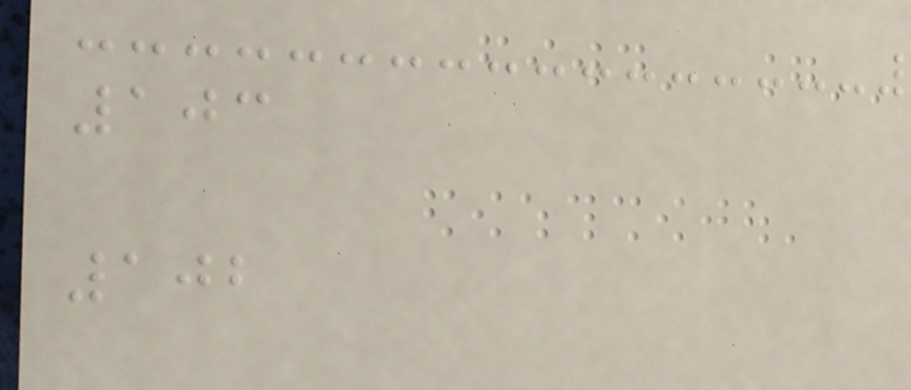103
102
